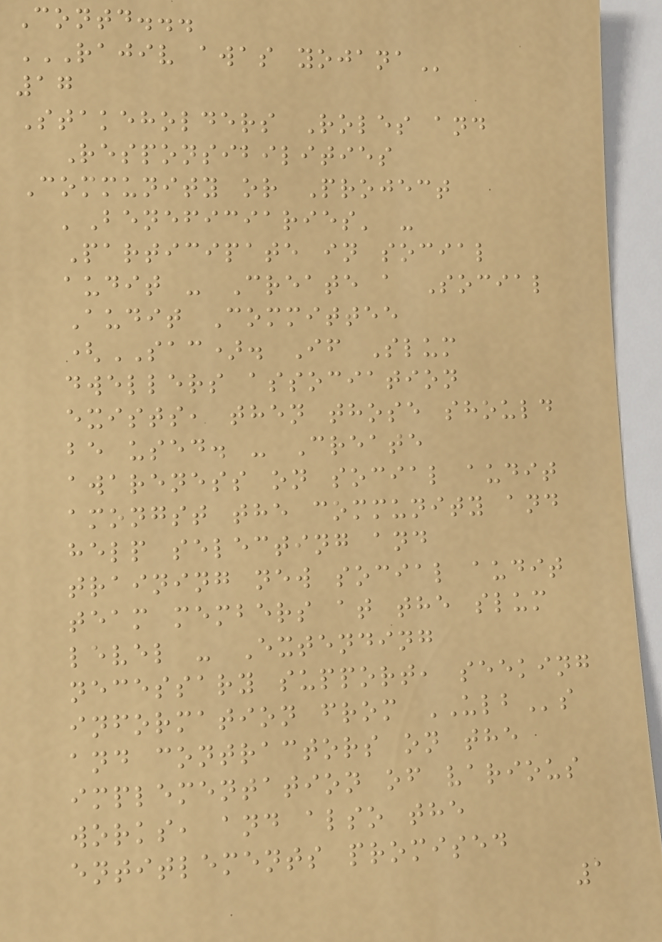Contd...
RAJIV AWAS YOJANA
17
Stakeholders Roles and
Responsibilities
Community or Project
'Beneficiaries' -
Participate in social
audit - Create a Social
Audit Committee
(SAC). If Slum
dwellers association
exists, then those should
be used. - Create
awareness on social audit
amongst the community and
help selecting and
training new social audit
team members at the slum
level - Extending
necessary support, seeking
information from ULBs
and contractors on the
implementation of various
works, and also the
entitlements promised
1
